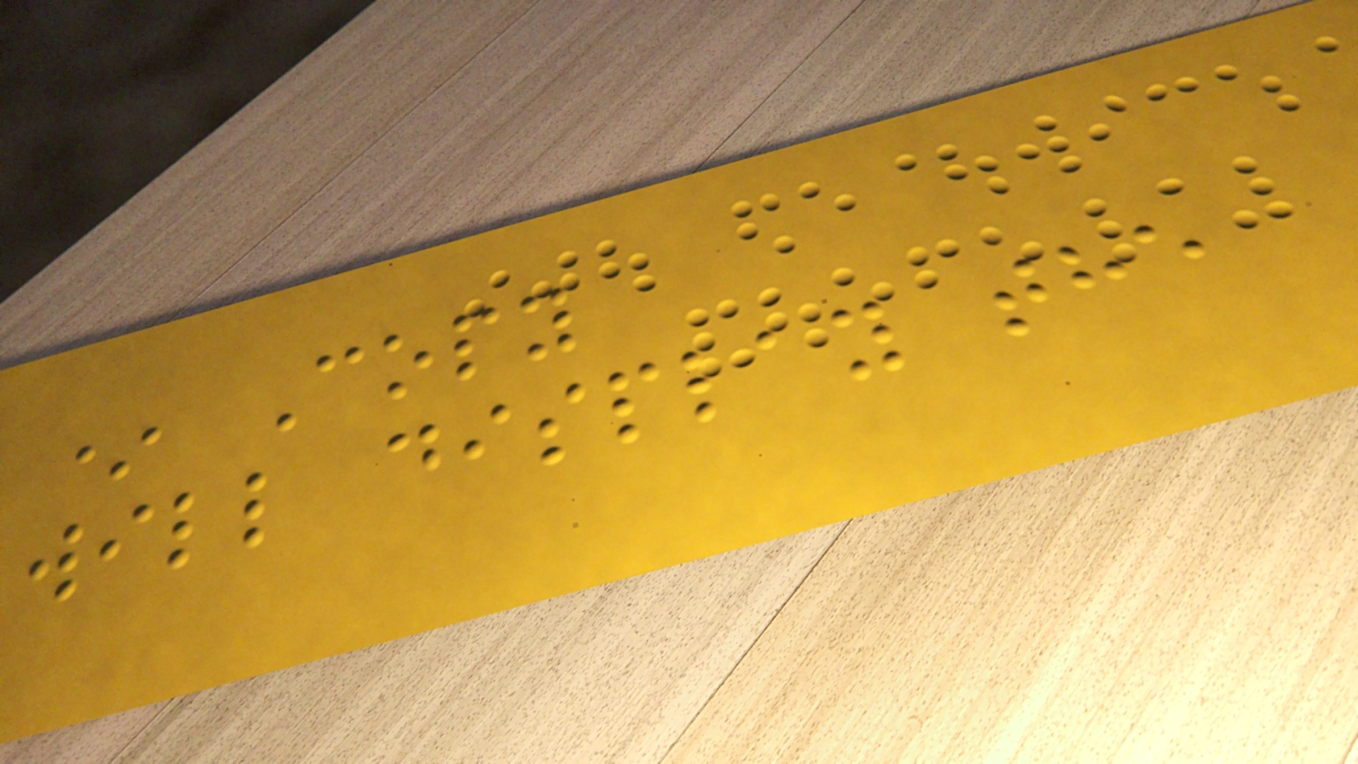* Copy
will display the
